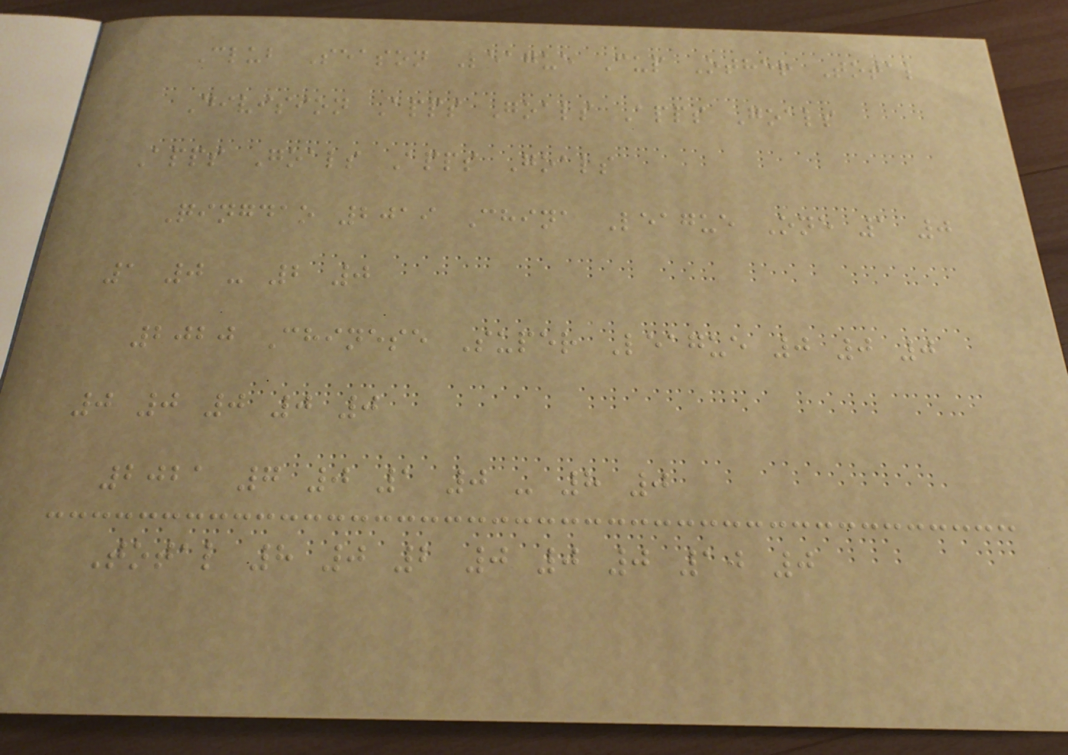Club Season League Cup Other Total
Division Apps Goals Apps Goals
Apps Goals Apps Goals
Qingdao 2019 China League One 1 0
1 0 - 2 0
2020 Chinese Super League 0 0 0
0 0 0 0 0
2021 7 0 1 0 - 8 0
Total 8 0 2 0 0 0 10 0
